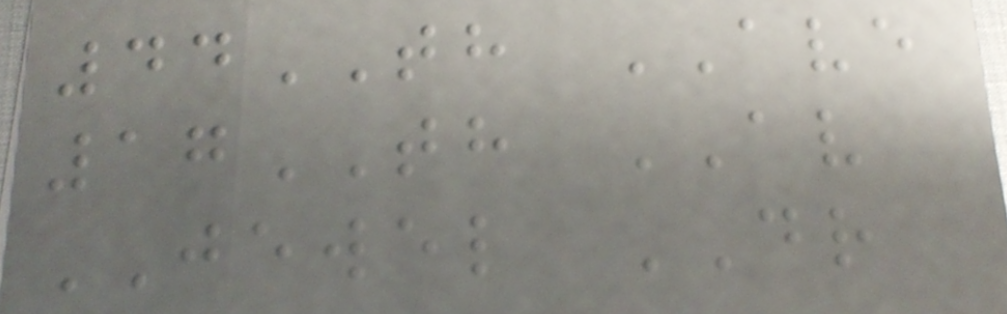44TH AVE
17TH AV
JEWEL DR
